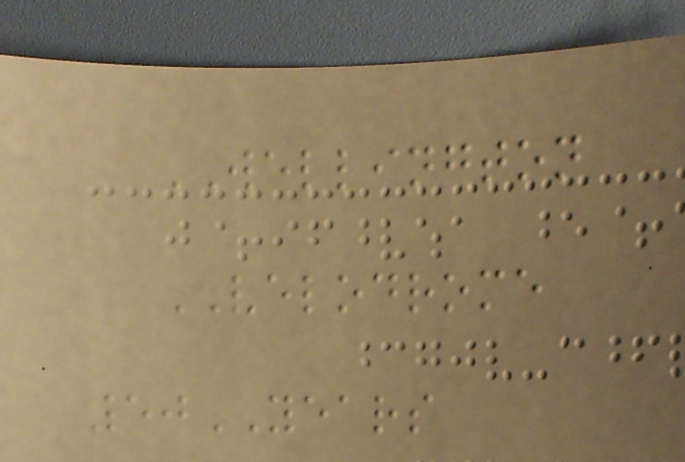WELLINGTON
VELODROME
50YEARS
